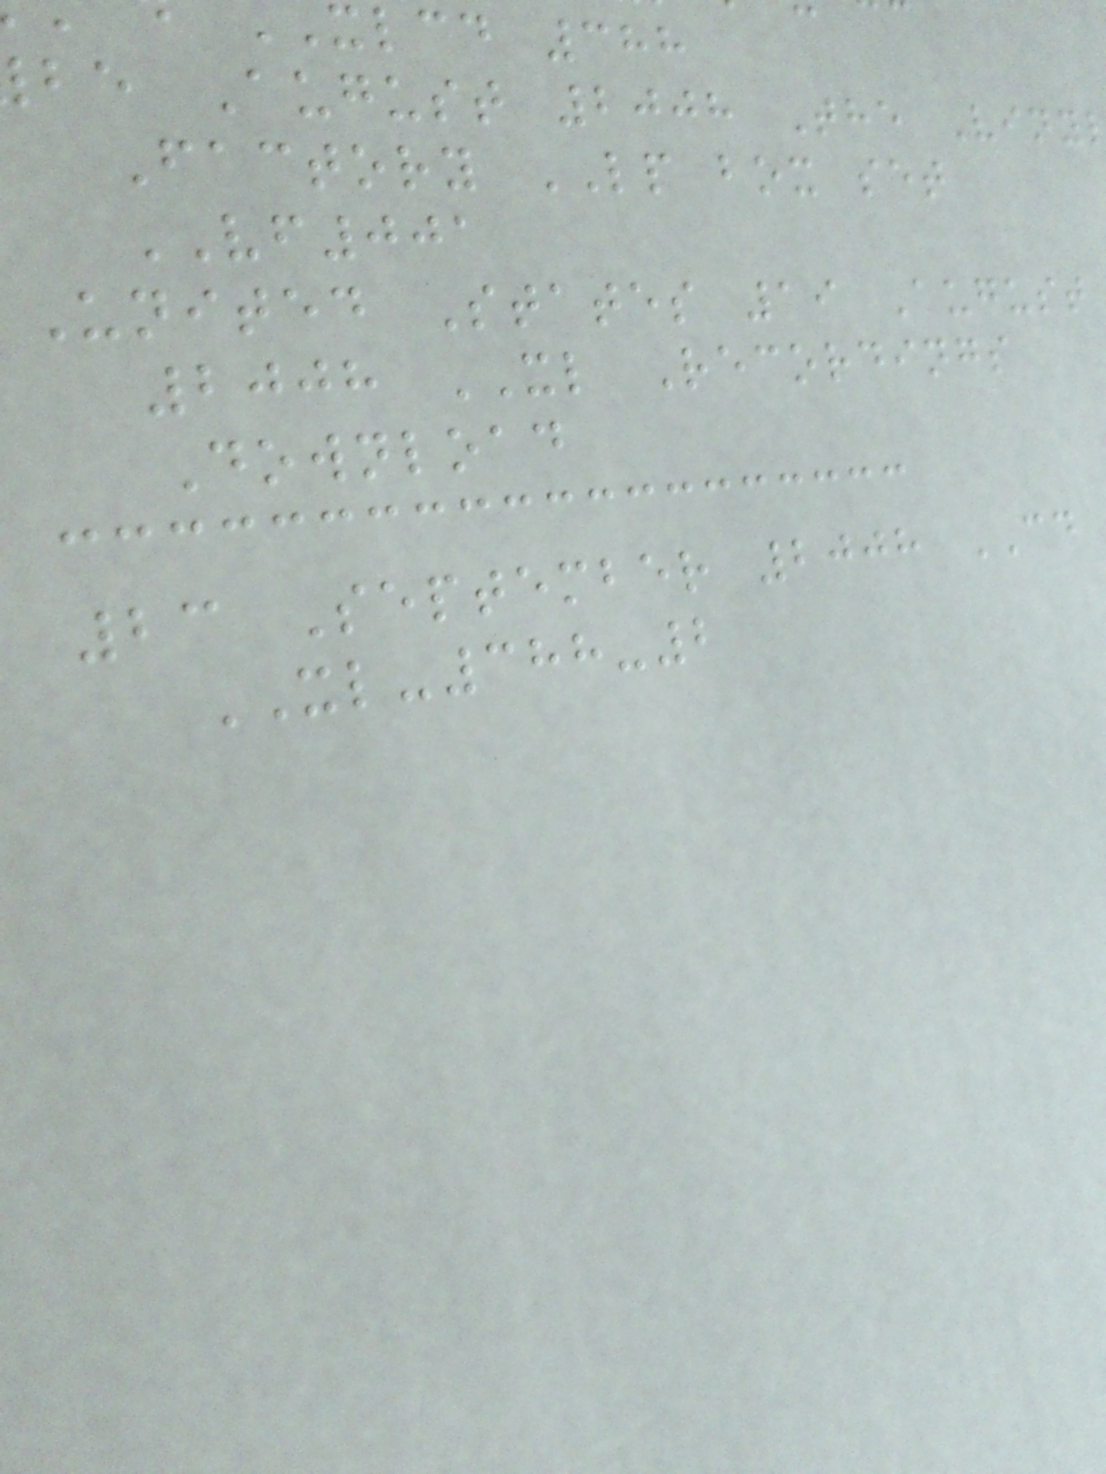xlcd 388
be August 2008 The Viny
Factory LP box set
VF001
United States 19 August
2008 XL Recordings
Download
23 September 2008 CD
XL-388-2
